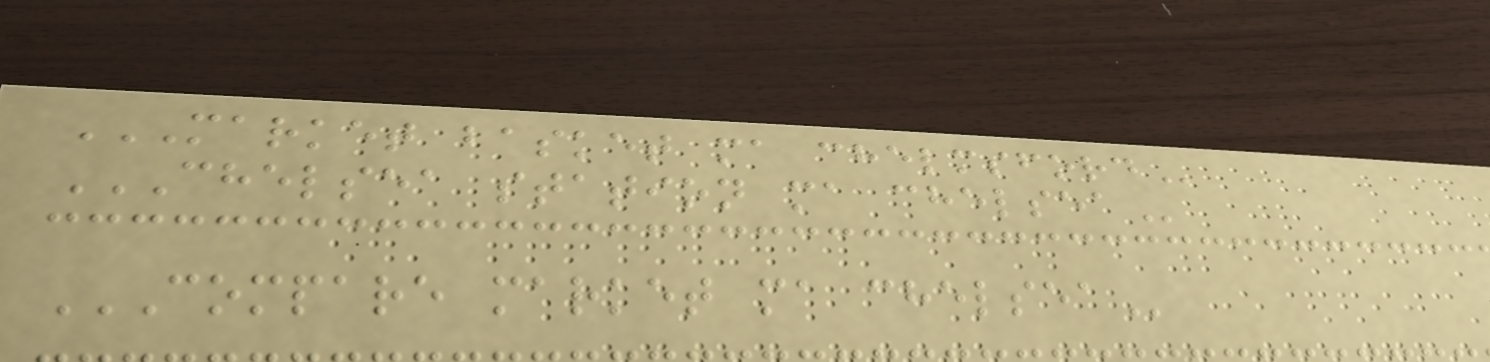MARKET BASKET MA CHELMSFORD
CHELSEA STATION MA CHELSEA
COMPARE MARKET MA CHELSEA
